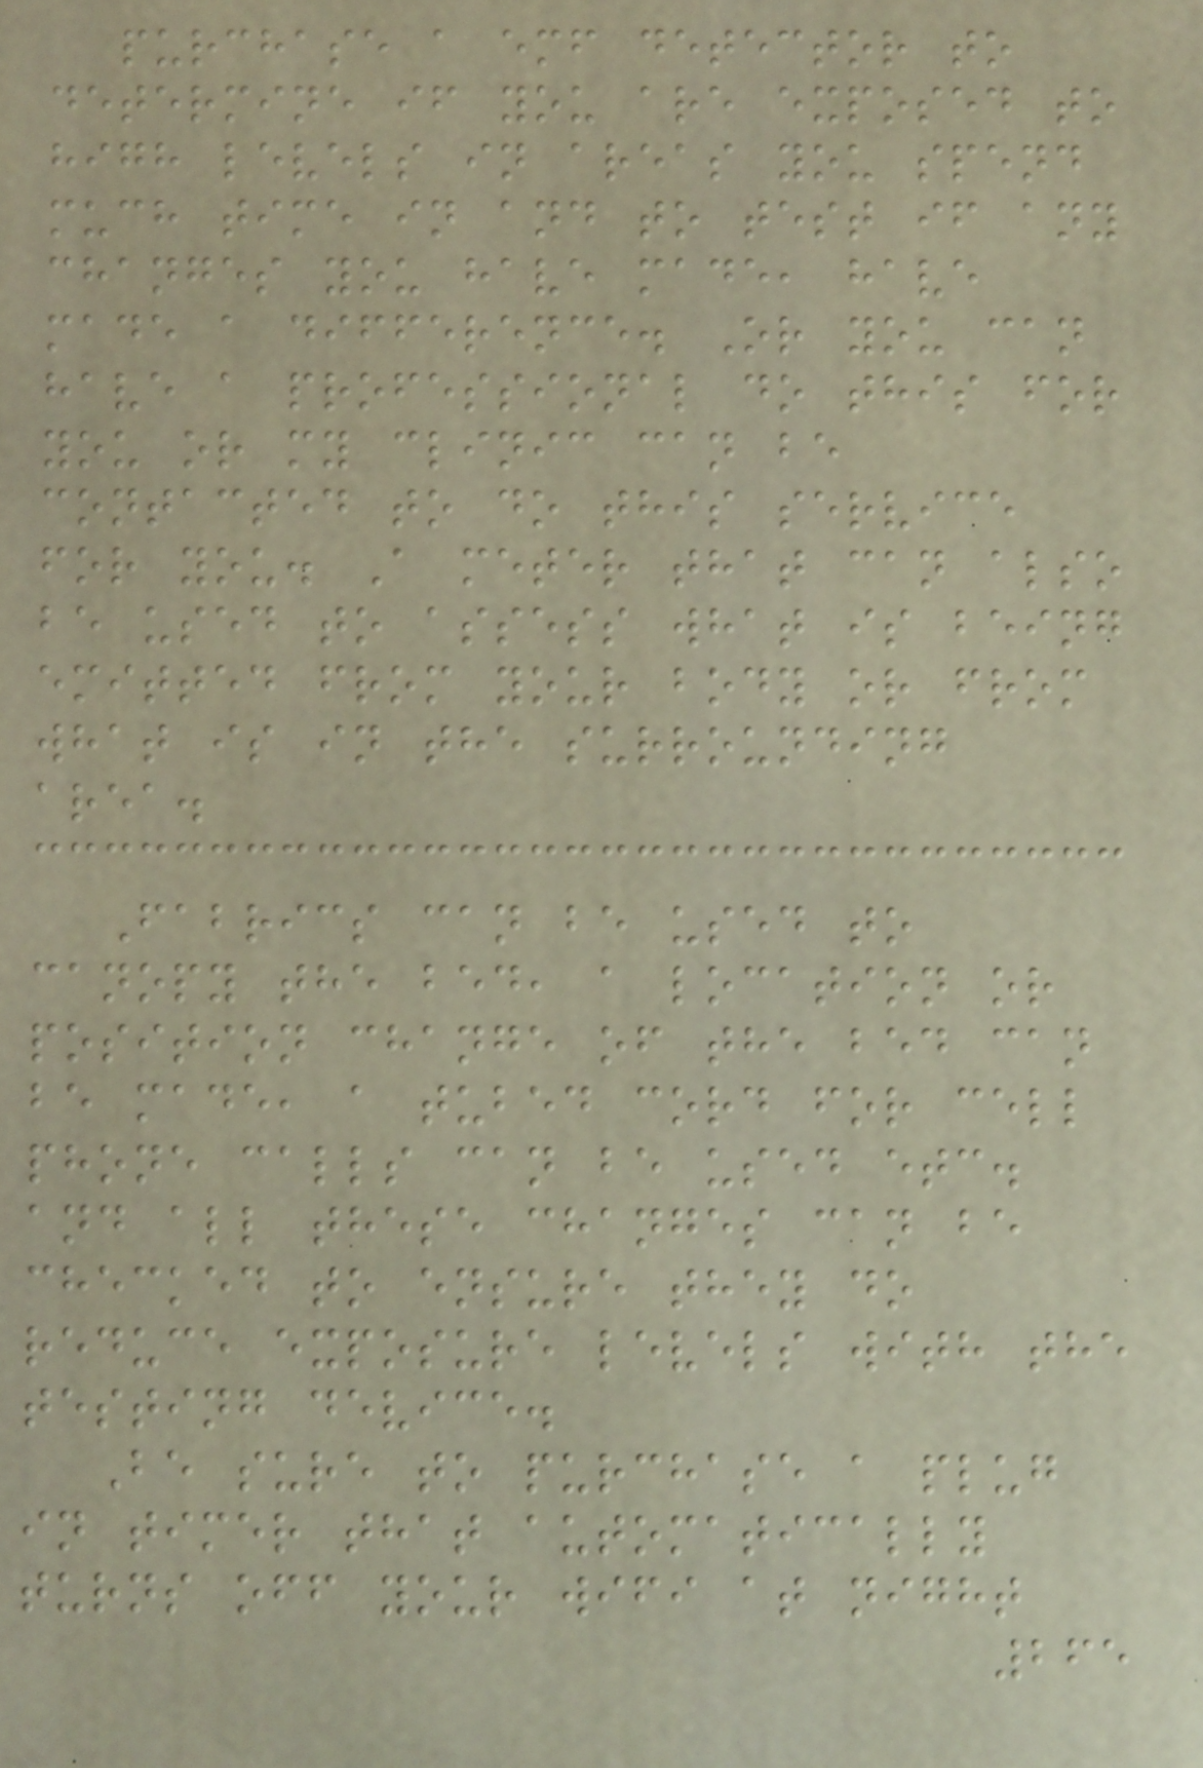purchase a emf detector to
determine if you are exposed to
high levels in areas you spend
much time in and to test if any
changes you have made, have
made a difference. Or you can
have a professional do this for
you or my clinic can be
contacted to do this service
for you. A meter that can also
be used to assess what is being
emitted from your body or from
what is in the surrounding
area.
Fabrics can be used to
canopy the bed, a location or
position change of the bed can
be made, a tubed cord for cell
phone calls can be used etc.
and all these changes can be
checked to ensure they do
reduce exposure levels with the
testing device.
Be sure to purchase a plug
in timer that automatically
turns off your wifi at night
265
